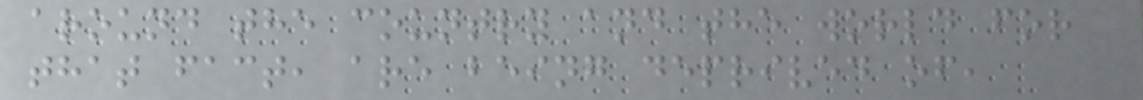around the country and the world for
that fact, are being deprived of,
